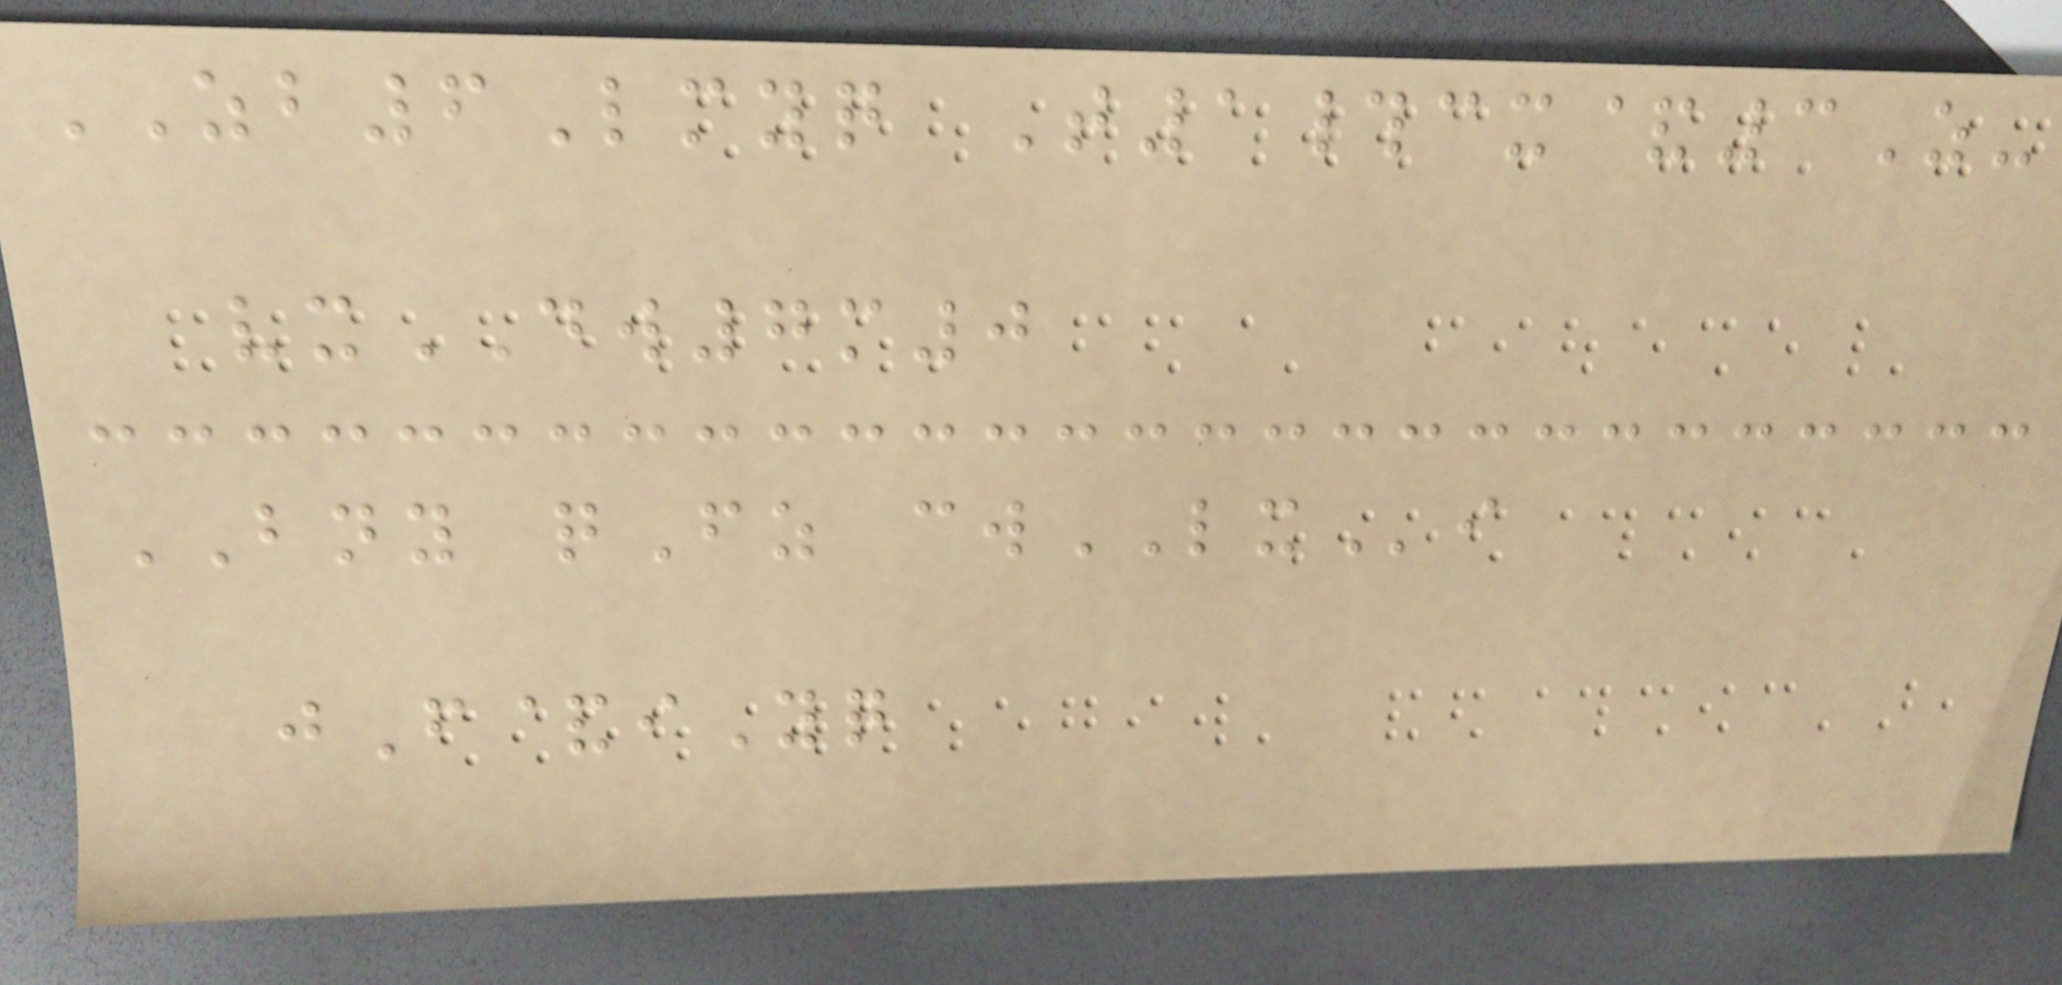ZB6Lmyq T1#cx&3Z-
vxDW7m0
BNY qFz cwLXi
jF&iYq
